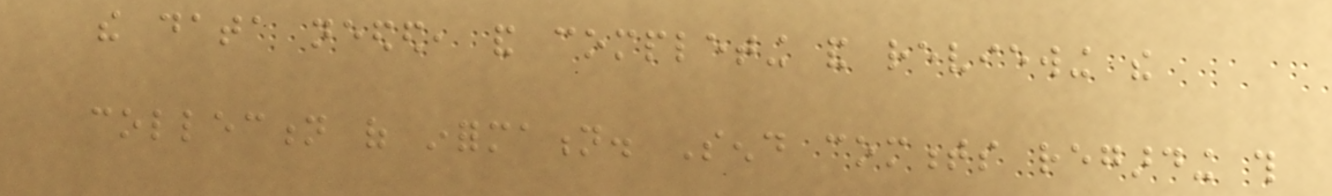the data needed, and completing and reviewing the
collection of information. Send comments regarding this
